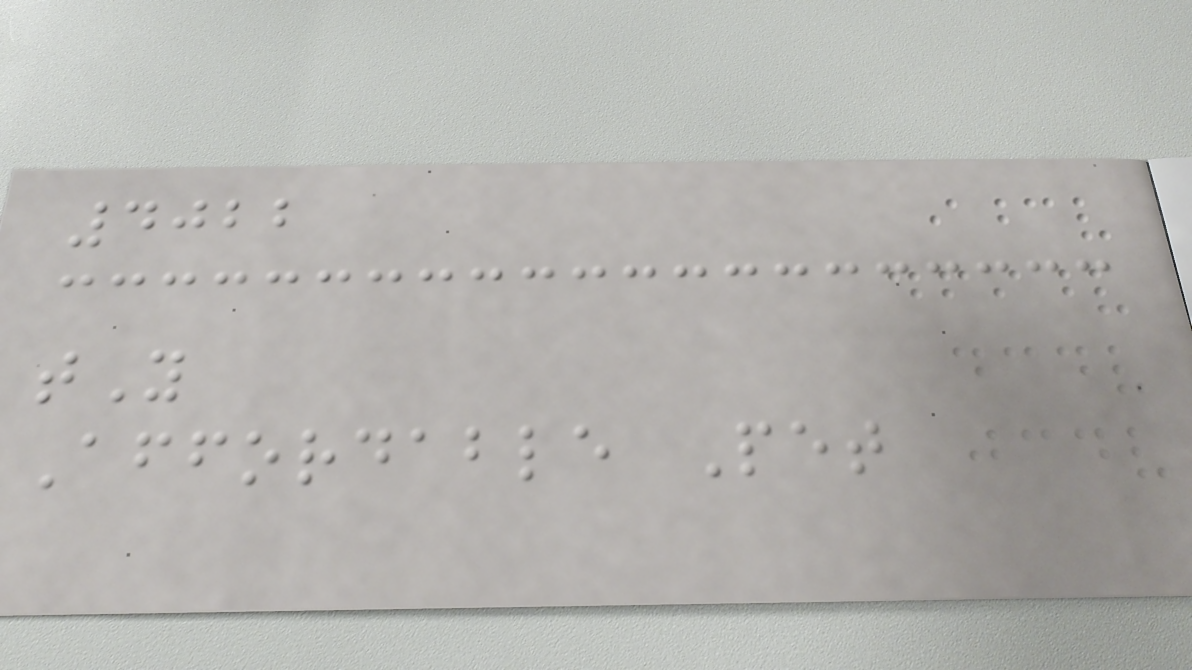4022
tY
Affordable Pet
